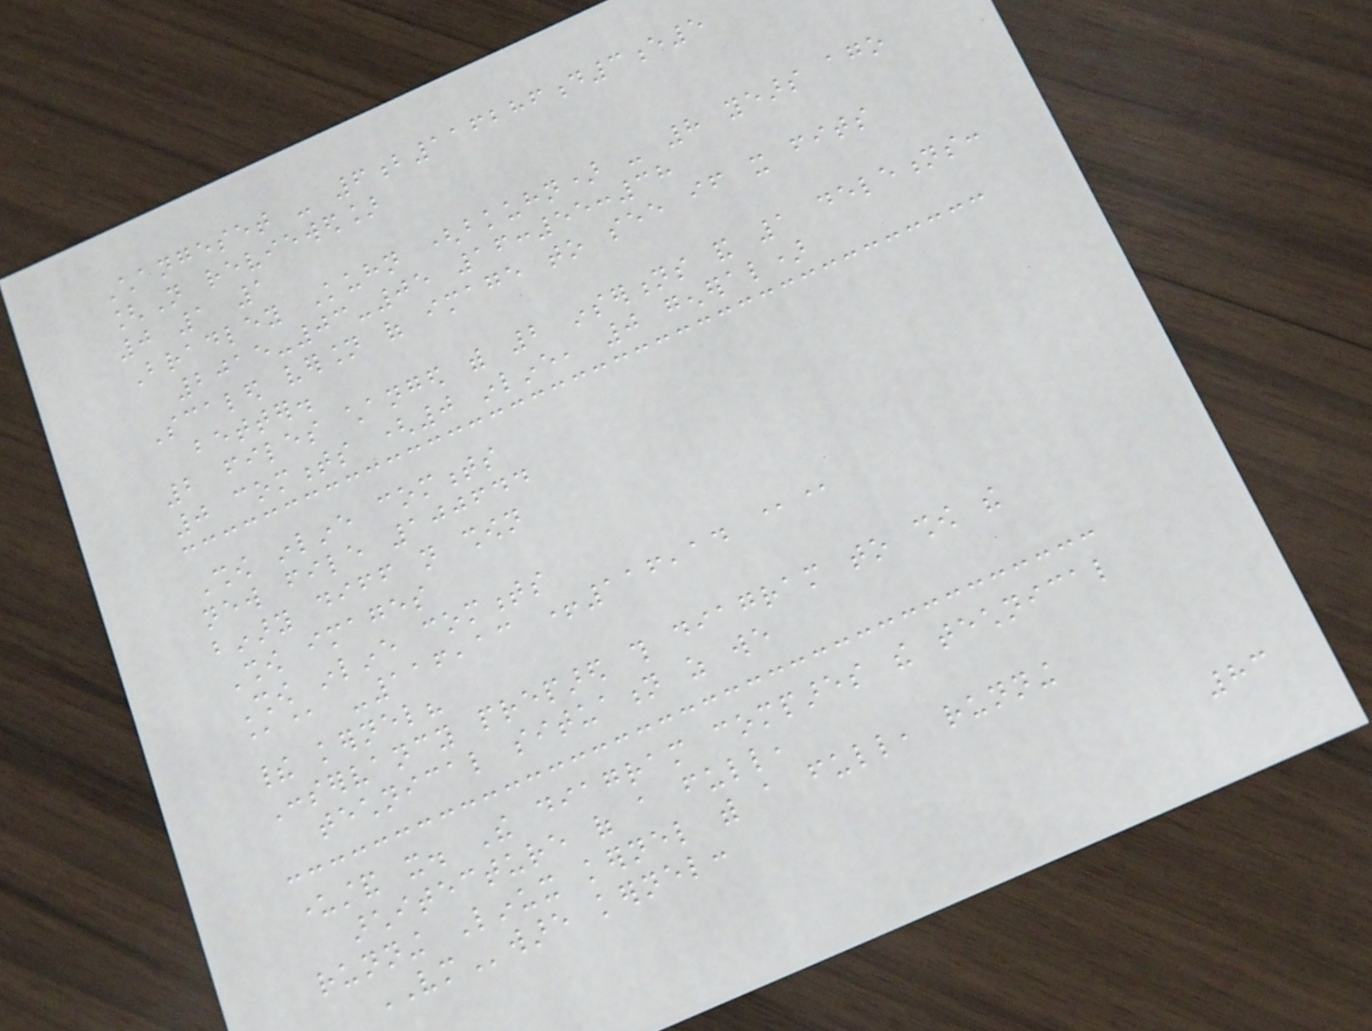Changeset - 6b116286d3e5
[Not reviewed]
0 1 1
Bradley Kuhn (bkuhn) - 8 years ago
2015-03-05 16:55:38
Scaled version of image to see if it fits
better.
2 files changed with 2 insertions and 1 deletions:
0 comments (0 inline, 0 general)
Show inline comments
new file 100644
binary diff not shown
Show images
Show inline comments
@@ -116,13 +116,14 @@
their kernel?
Conservancy prepared this diagram to show the
technical situation as we
understand it. The diagram compares the technical
architecture of a full,
running Linux kernel with a full, running
VMware kernel:
83
